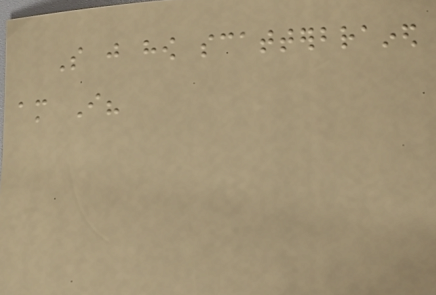So just how scatterbrained
am I?
